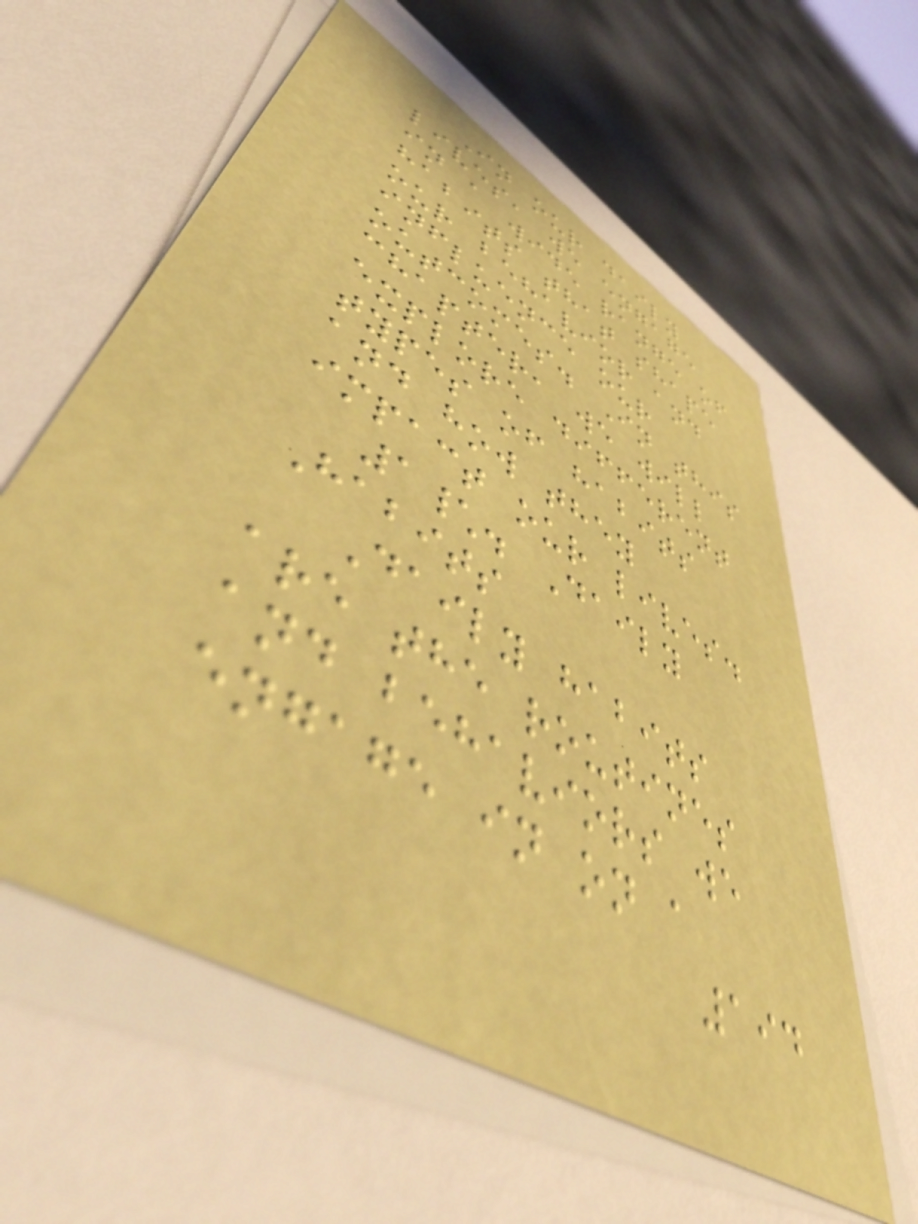In our daily
lives, we engage
in a wide range of
habits that shape
our behavior and
influence our
outcomes. In this
chapter, we will
explore different
types of habits
and how they
impact our lives.
1\. Daily
Habits
Daily habits
are the routines
and behaviors we
engage in on a
194
